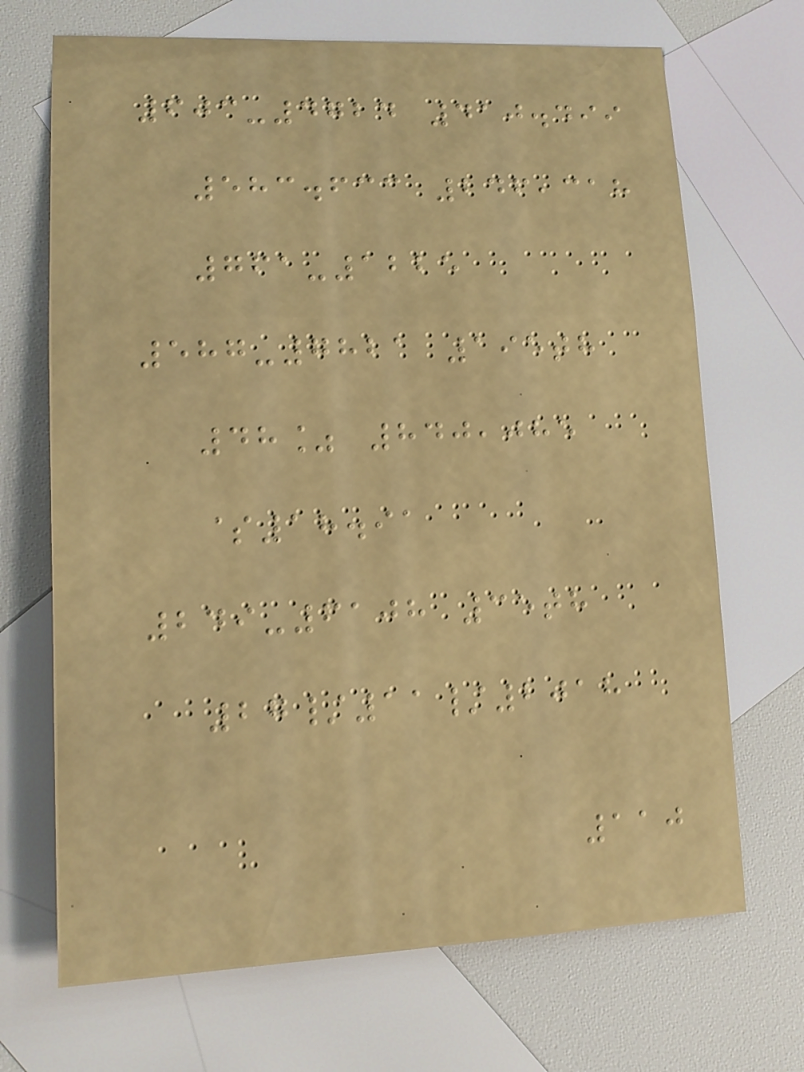603-4724 410.499
583.633 246,318
761-1225
587-7821 195th
48% 840,085
$18.91
249-6108 35th
27/11/2018
110
